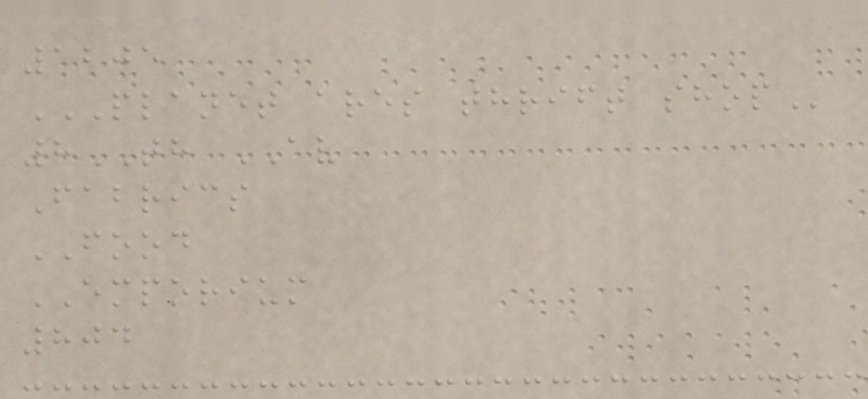1205
PLANET ARES THRIFT SHOP
8TH AV
Fabrics
FOOD
EMPORIUM
804
